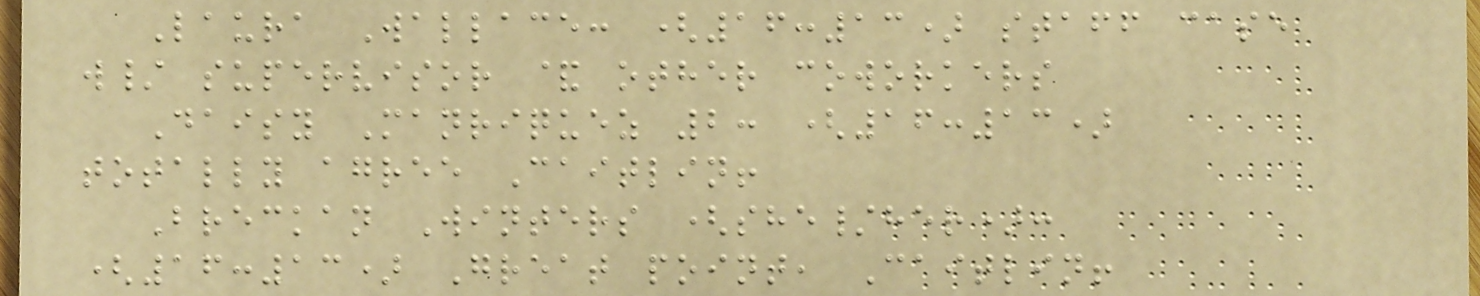Laura Wallace: (16:13) staff case
w/ supervisor & other coworkers
Daisy Manriquez 2: (16:13)
totally agree Caitlin!
Breckan Winters (she/her):
(16:13) Great point, Caitlin!
